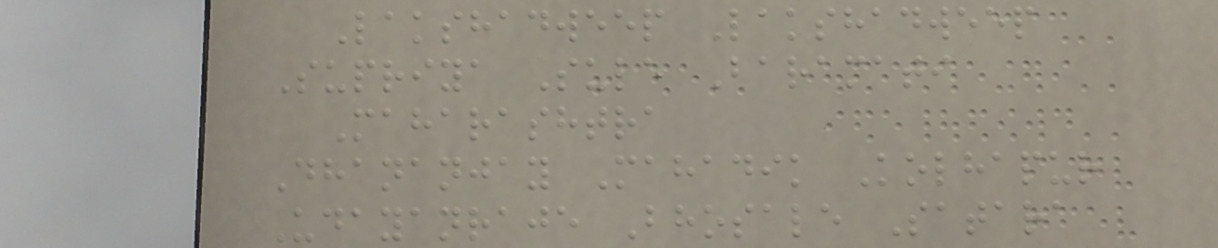Lakshadweep Lakshadweep
Supriya Sule Baramati
Maharashtra
Dhananjay Mahadik Kolhapur
Udayanraje Bhosale Satara
